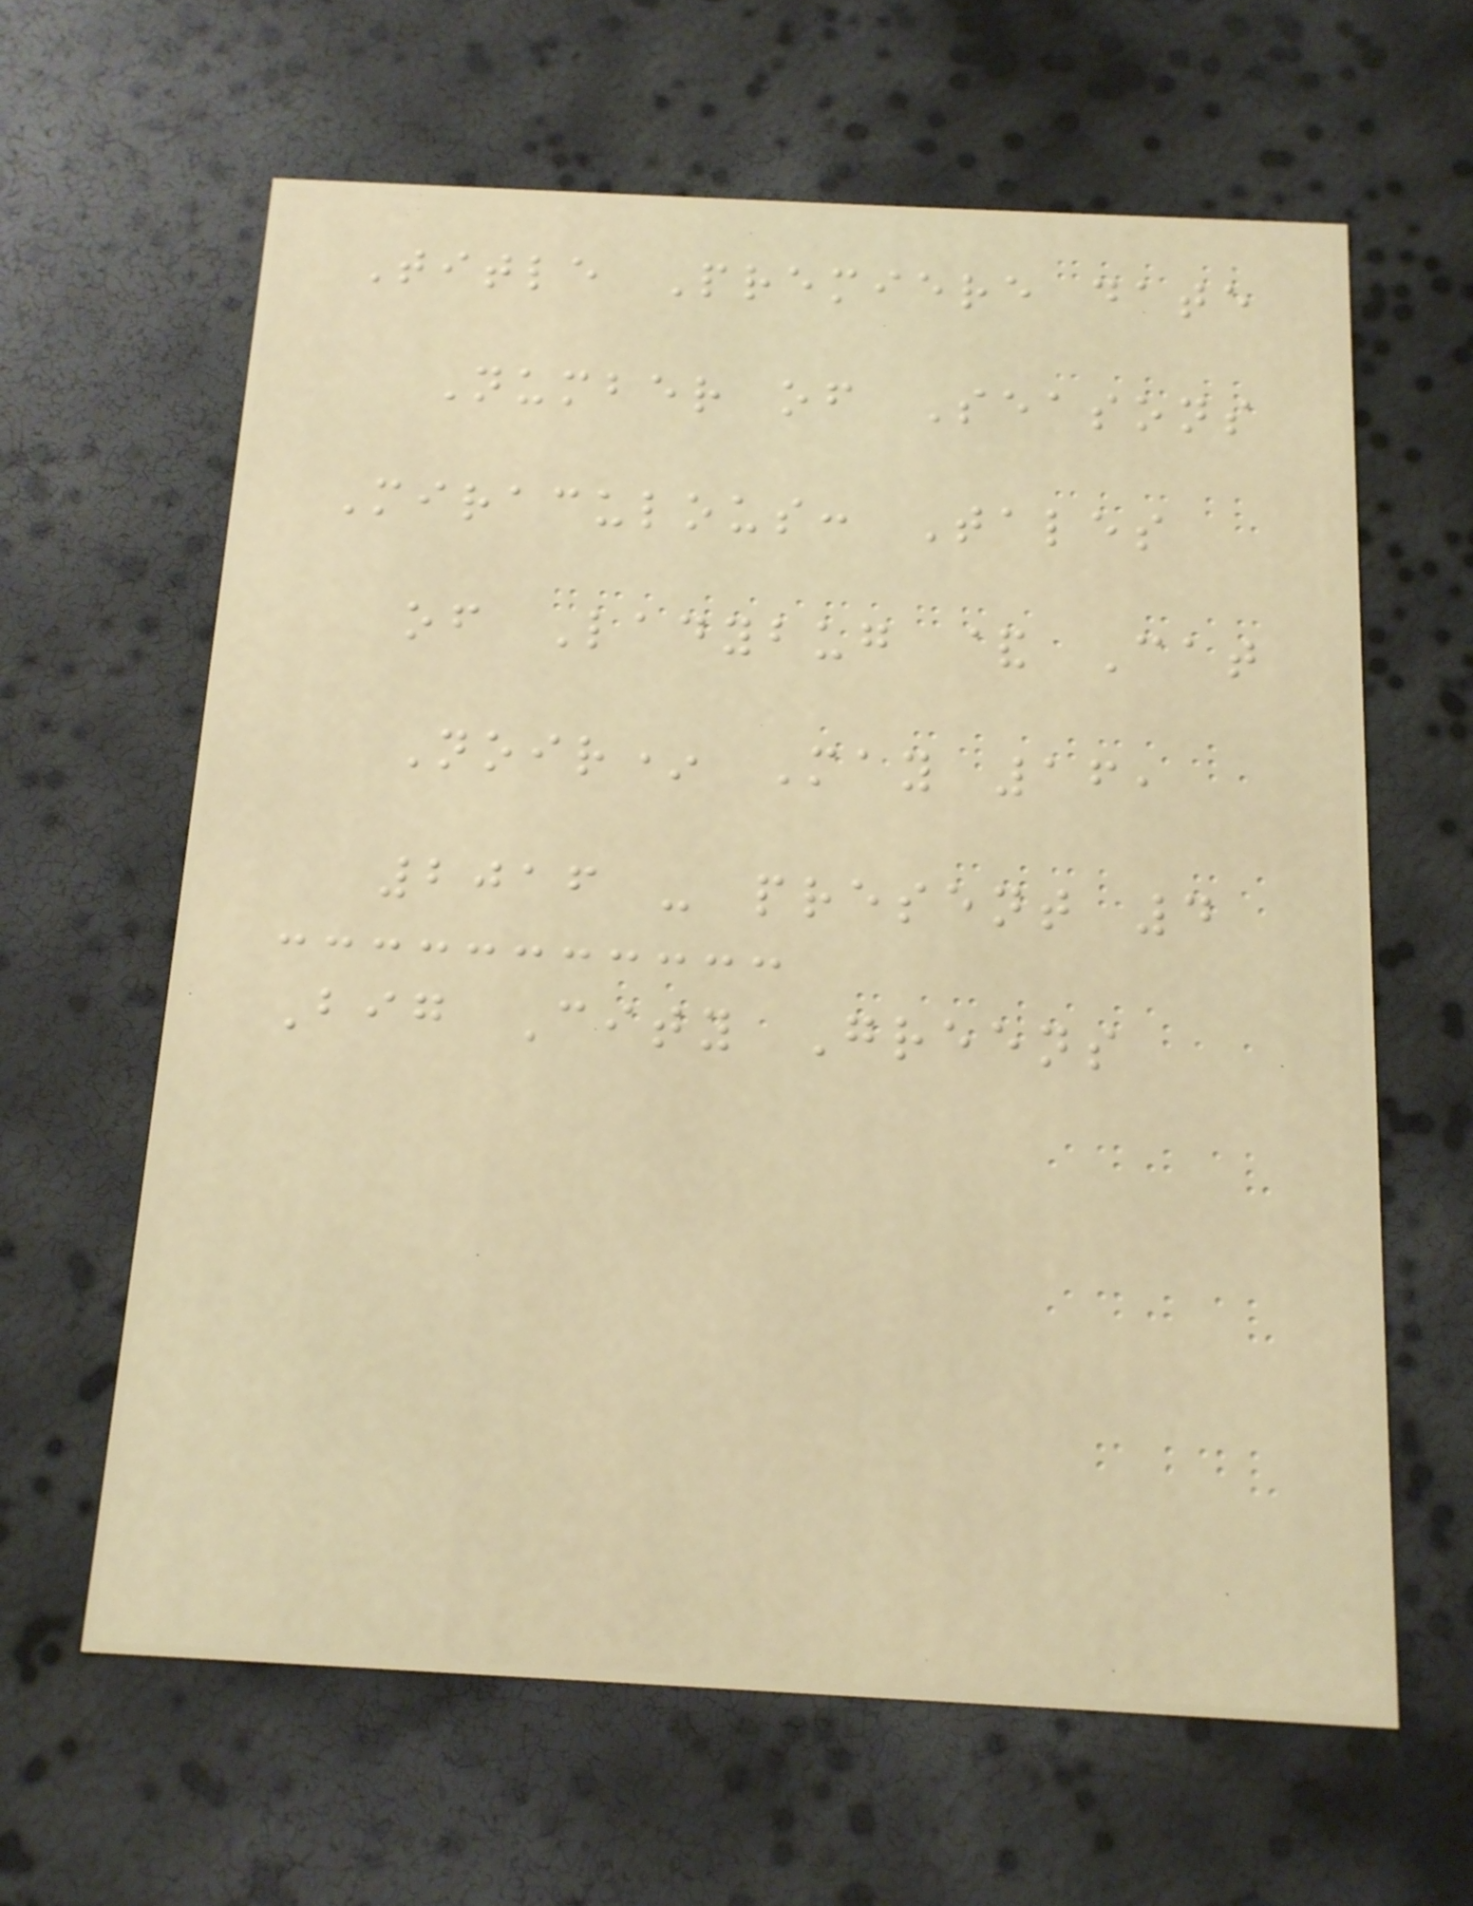Title Premiere date
Number of Seasons
Miraculous: Tales
of Ladybug & Cat
Noir* May 16,
2016 - present 4
Big City Greens
